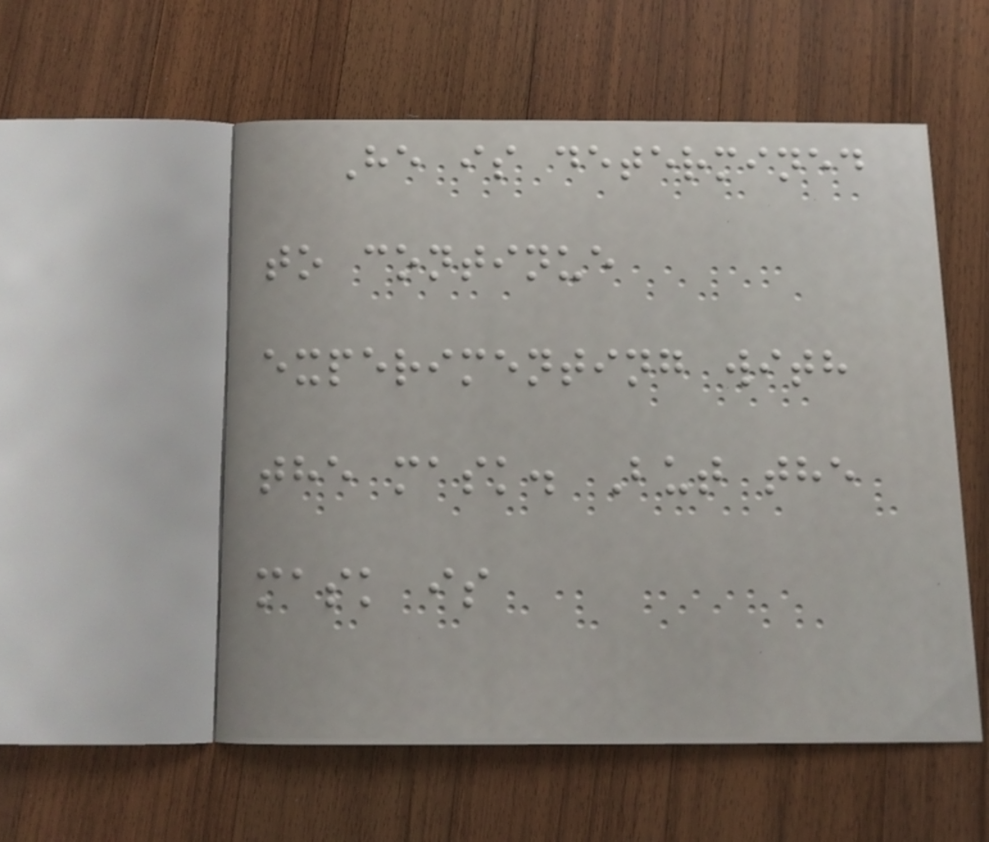He is determined
to continue
experimenting with
the mask. But the
mask is
